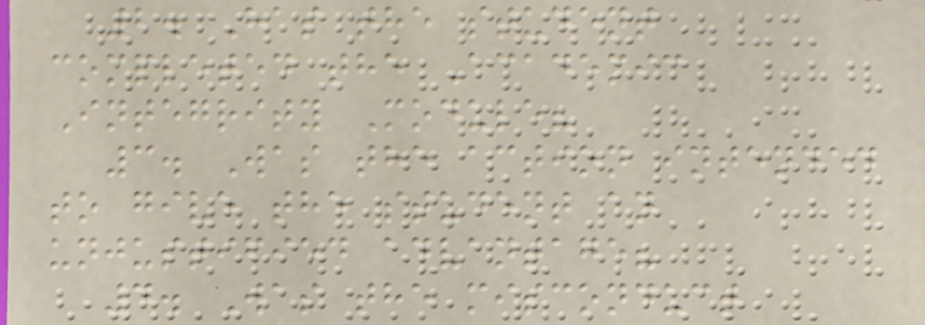2. Has the student
completed the Academic
Integrity Module?
3. Was the action intended
to give the student an
unjustified advantage?
4. Was the misconduct
